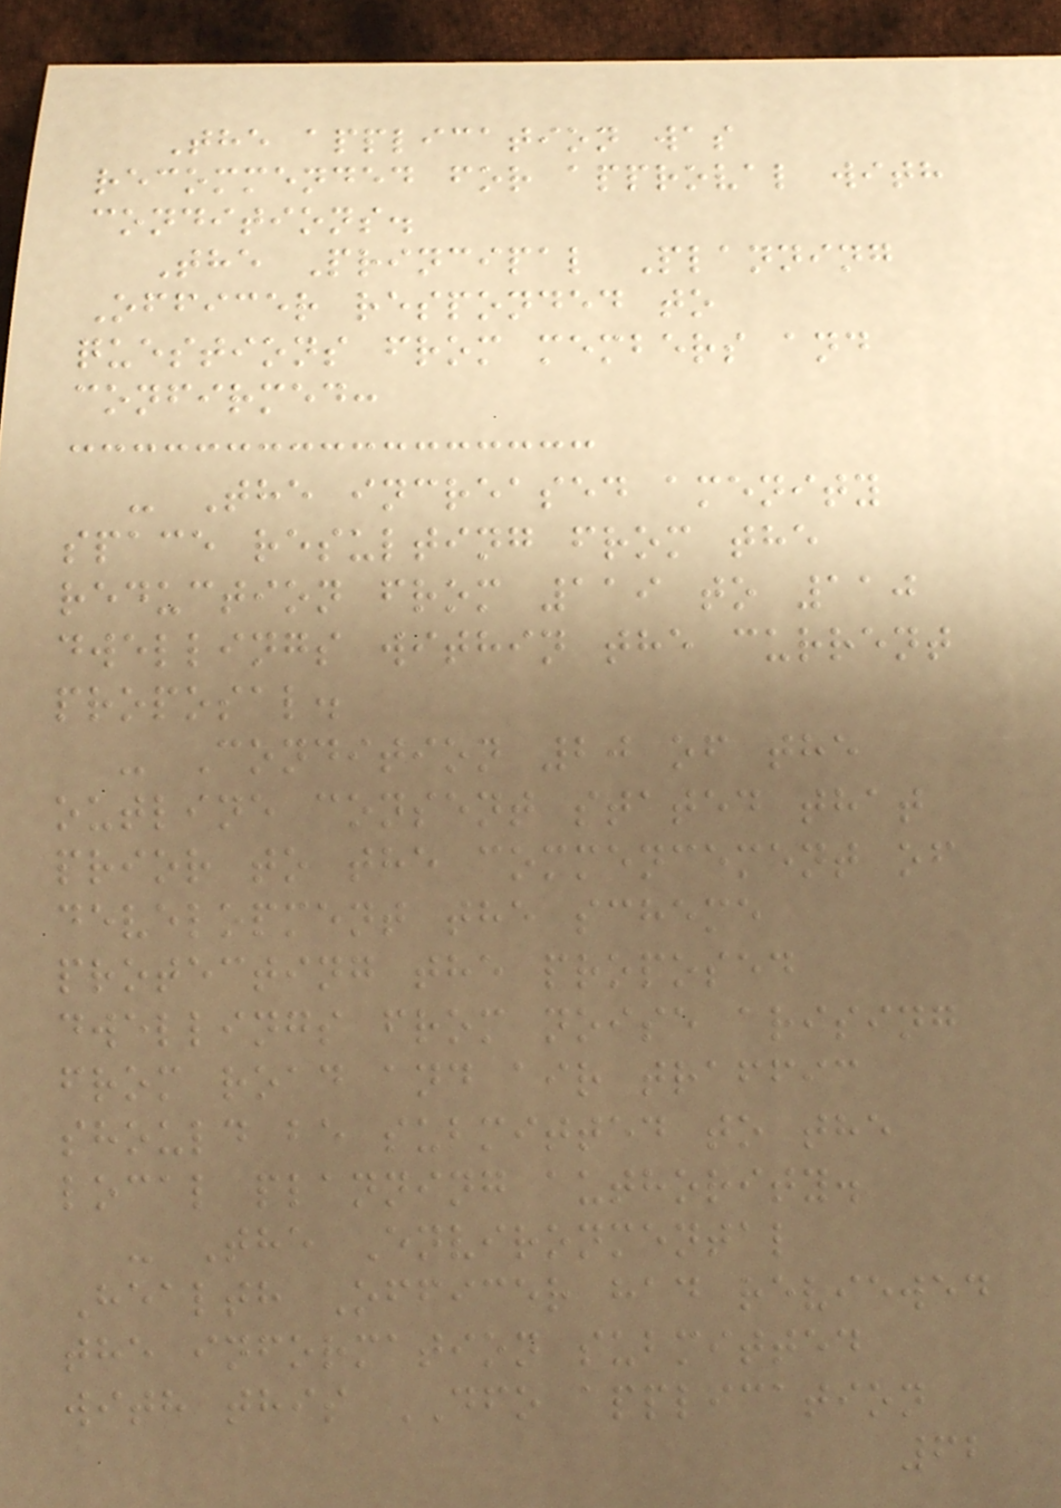The application was
recommended for approval with
conditions.
The Principal Planning
Officer responded to
questions from members and
confirmed:
- The increased amenity
space resulting from the
reduction from 119 to 110
dwellings within the current
proposal.
- Condition 20 of the
outline consent stated that
prior to the commencement of
development the scheme
protecting the proposed
dwellings from noise arising
from road and air traffic
should be submitted to the
local planning authority.
- The Environmental
Health Officer had reviewed
the information submitted
with this DFO application
62
